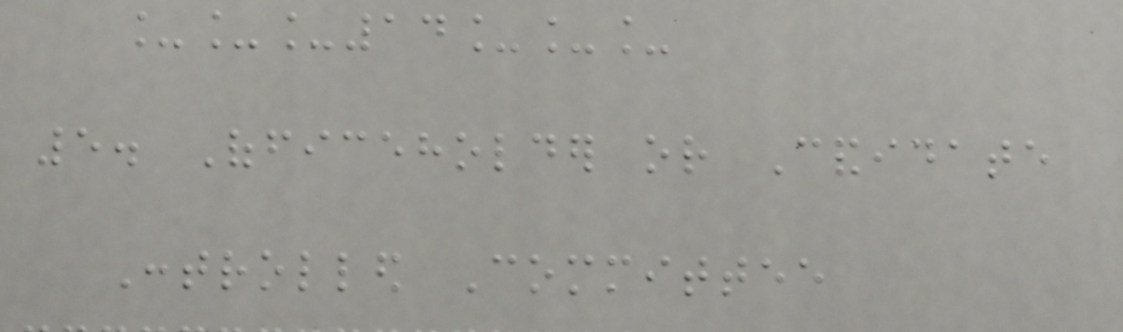___14___
5. Officeholder or Candidate
Controlled Committee
